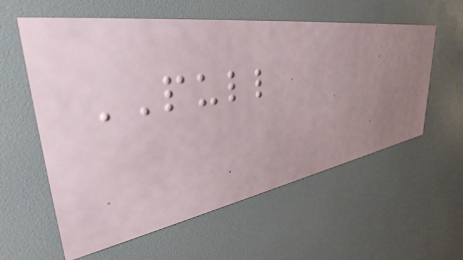PULL
